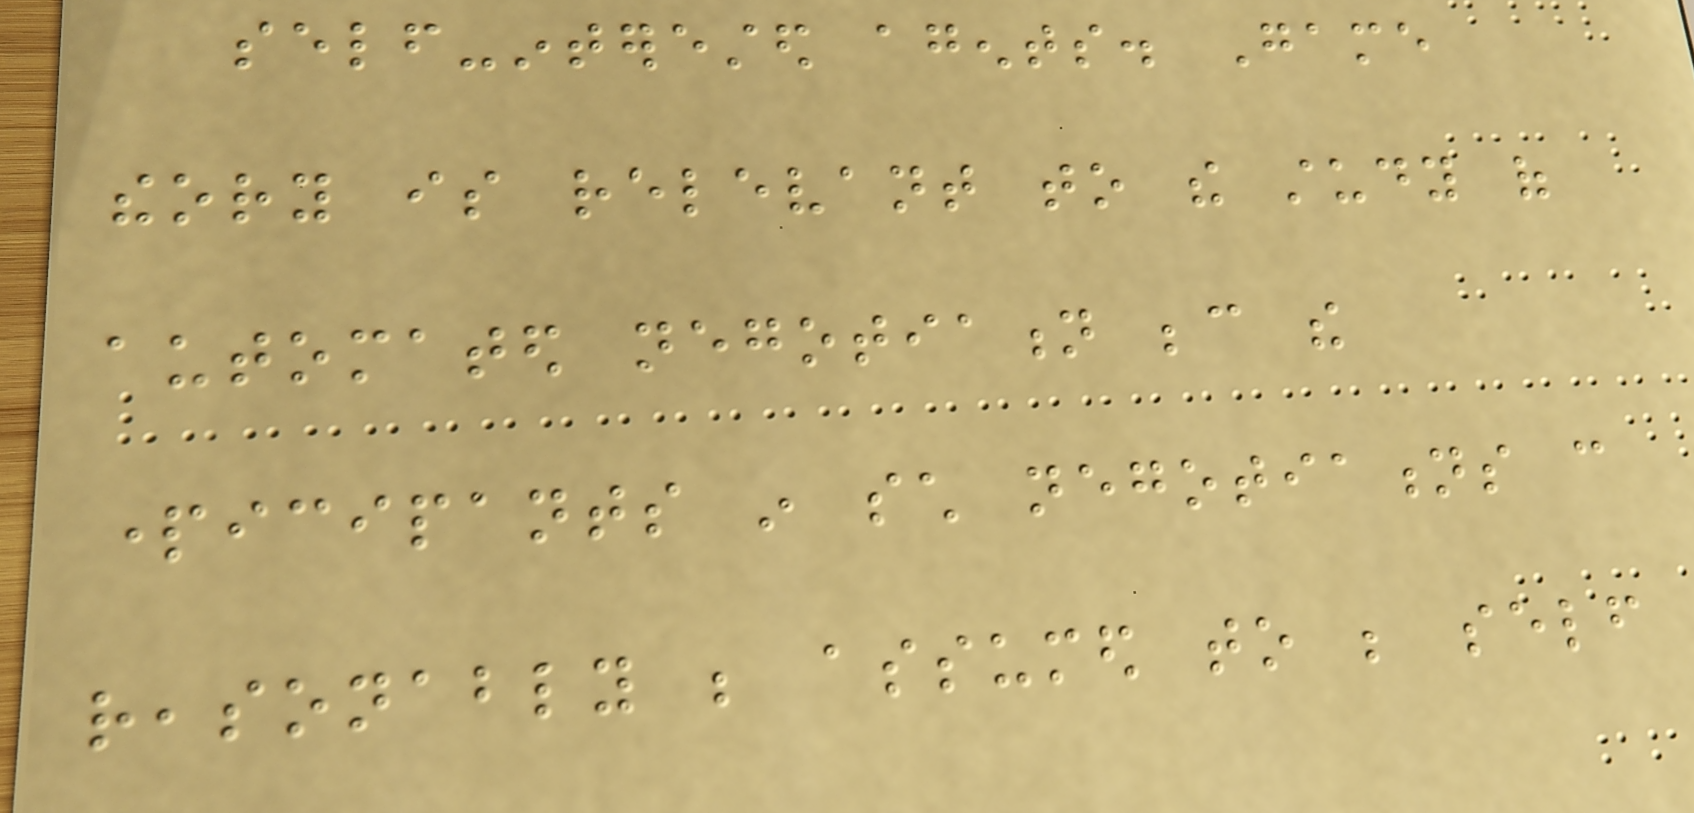self-interested agents. Game
theory is relevant to the study of
automated negotiation because the
participants in such negotiations can
reasonably be assumed to be self
